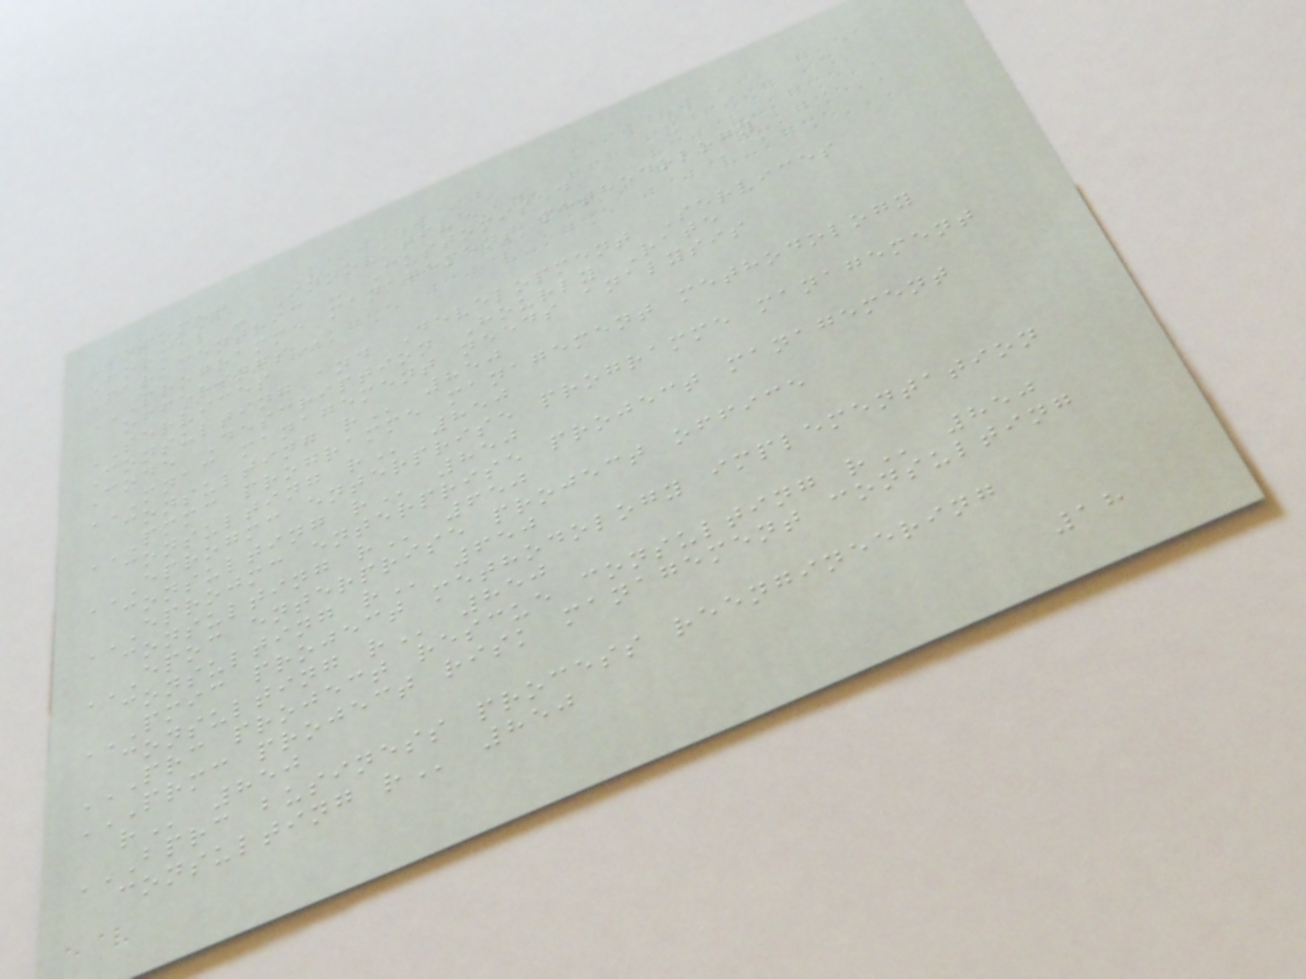Infomet
Formal - Innovative
Paracentric - Customised
PROGRAMME MANAGEMENT METHODOLOGY
OFFERINGS
SERVICES
Consulting and Development Services
Code Description Hourly Rate
MNAC MANAGEMENT NEEDS ANALYSIS
CONSULTING R 850
PMMC PROGRAMME MANAGEMENT METHODOLOGY
CONSULTING R 850
EPROGMC ENTERPRISE PROGRAMME MANAGEMENT
CONSULTING R 850
EPROJMC ENTERPRISE PROJECT MANAGEMENT
CONSULTING R 650
EPOC ENTERPRISE PROJECT OFFICE
CONSULTING R 650
PMIC PROJECT METHODOLOGY IMPLEMENTATION
CONSULTING R 850
PRC PROJECT RESCUE CONSULTING R 850
PRMC PROJECT RISK MANAGEMENT CONSULTING
R 850
BPRC BUSINESS PROCESS REENGINEERING
CONSULTING R 850
18
